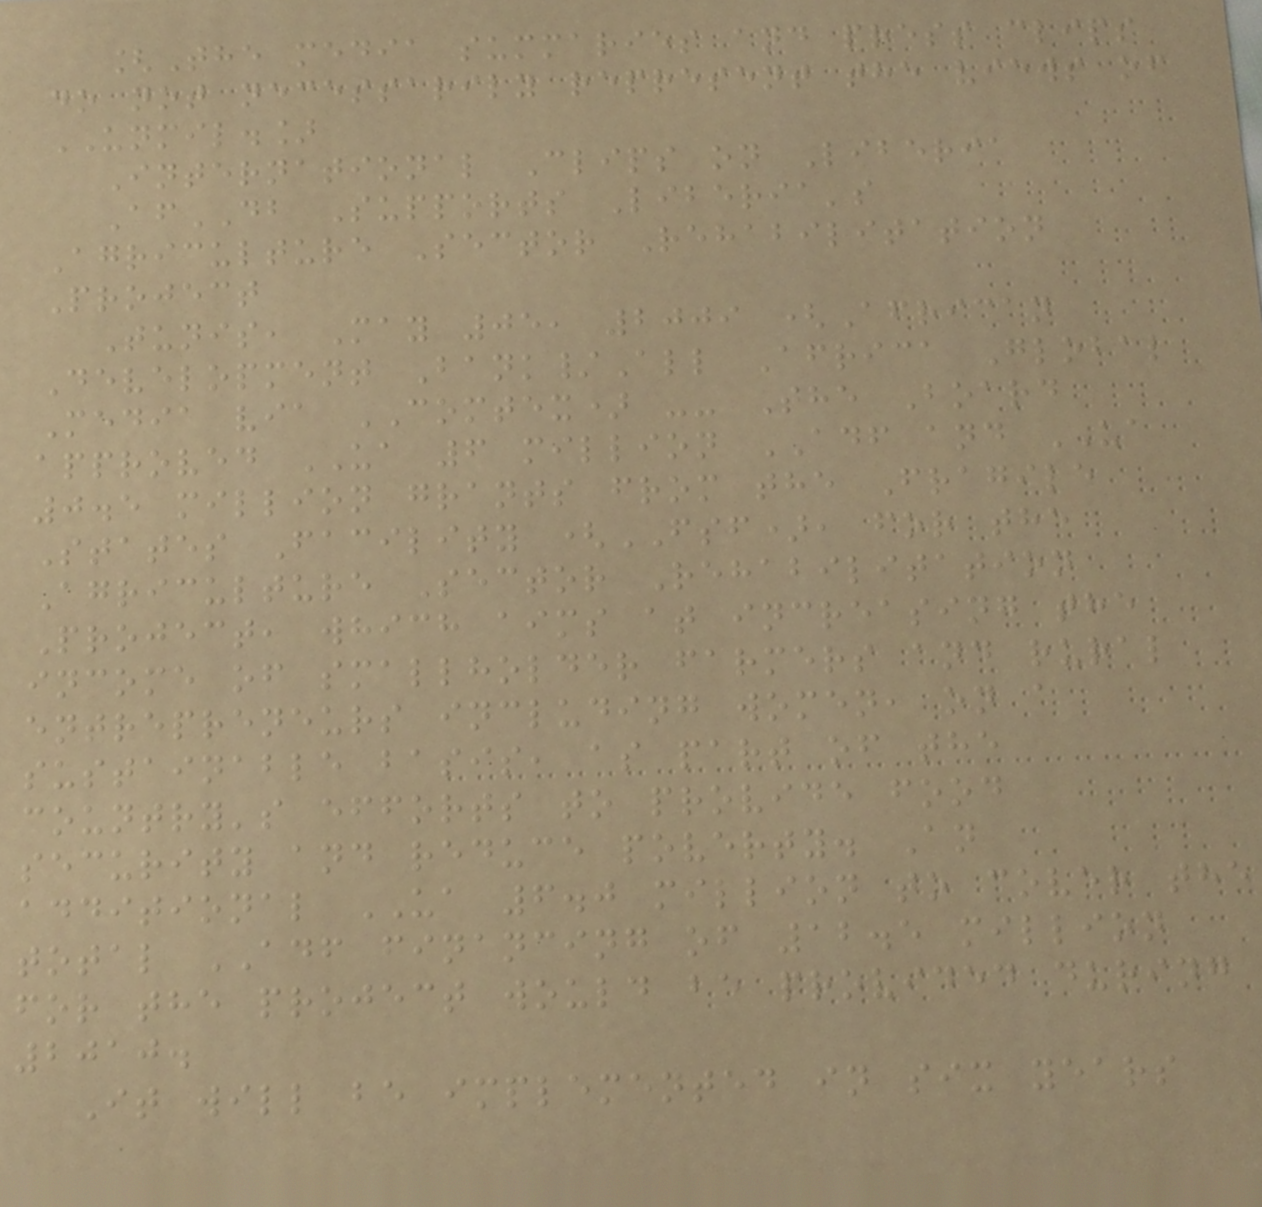[The media summaries and press clips
do not necessarily represent the views of
UNMIL.]
International Clips on Liberia
AfDB Supports Liberia's
Agriculture Sector Rehabilitation
Project
Tunis, May 05, 2009 (African
Development Bank/All Africa Global
Media via COMTEX) -- The Board
approved UA 6 million ADF and UA
0.5 million grants from the Fragile
States Facility (FSF), for the
Agriculture Sector Rehabilitation
Project, which aims at increasing the
income of smallholder farmers and rural
entrepreneurs including women, on a
sustainable basis, as part of the
country's efforts to provide food
security and reduce poverty. An
additional UA 6.0 million to cover the
total ADF financing of 12.5 million
for the project would be provided during
2010.
It will be implemented in six years
